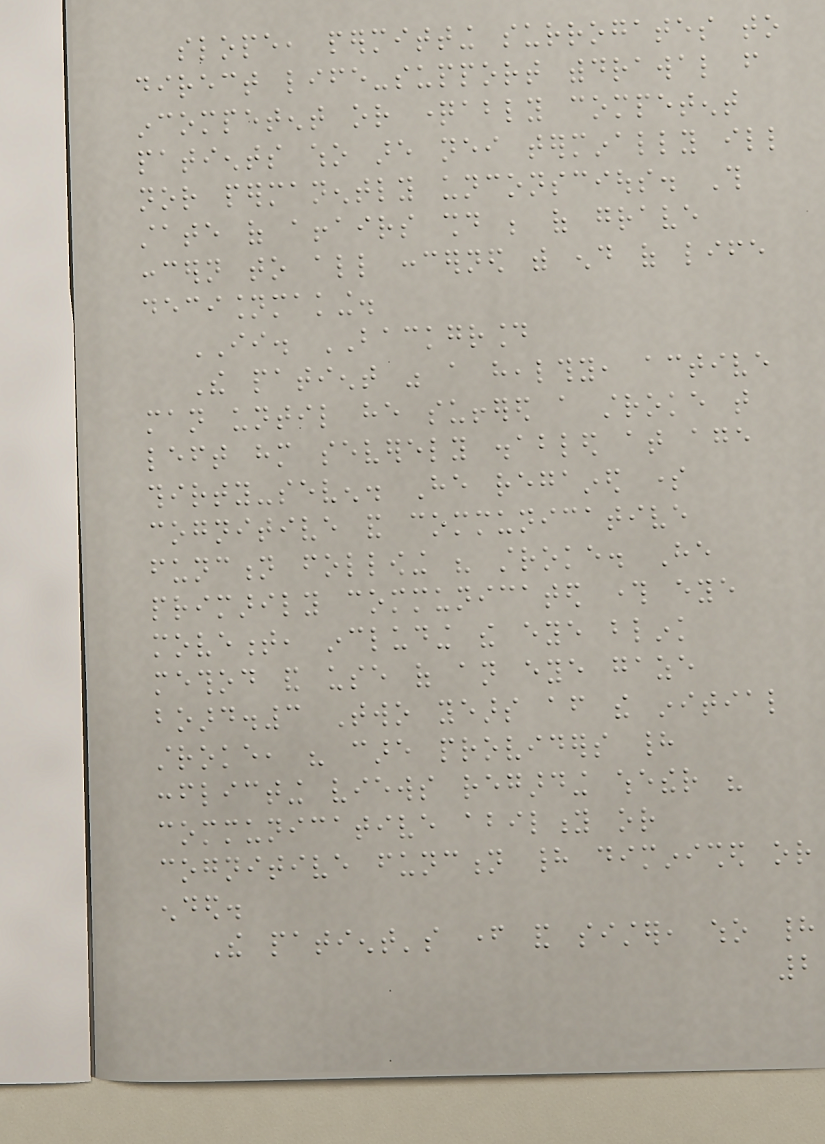slope, permitting surrogates to
direct life-support withdrawal from
incompetent or questionably competent
patients who are neither terminally ill
nor permanently unconscious. This
state of affairs should be of grave
concern to all concerned with end of life
decisionmaking.
II. BACKGROUND
The patient was a healthy, active
man until he suffered a stroke that
left him severely disabled at age
thirty-seven. He regained some
cognitive and communicative
function following his stroke. He
primarily communicated through eye
movement, including the eye blink
method and use of an eye gaze
board.3 Two years after the initial
stroke, his care providers had
conflicting views regarding whether his
communicative ability or
cognitive function had diminished or
ended.
The patient's father and sister, who had
2
